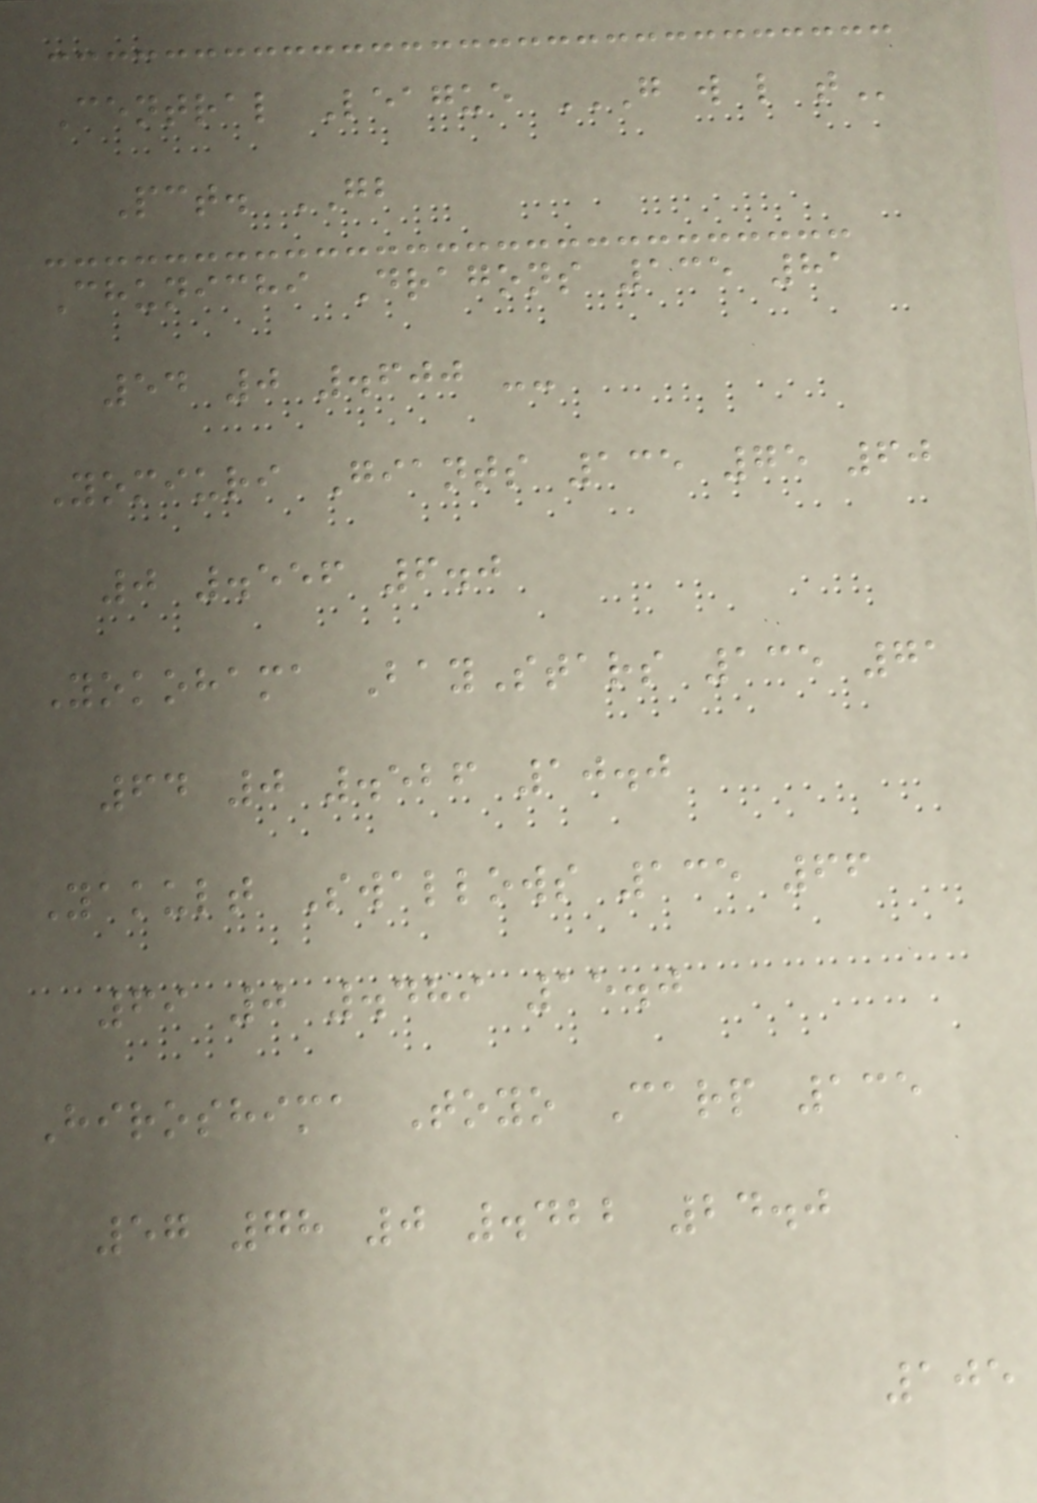Central League G W L T
Pct. GB
Chunichi Dragons 135 81
54 0 .600 --
Yomiuri Giants 135 75 60
0 .556 6.0
Yokohama BayStars 135 71
64 0 .526 10.0
Yakult Swallows 135 66
69 0 .489 15.0
Hiroshima Toyo Carp 135
57 78 0 .422 24.0
105
